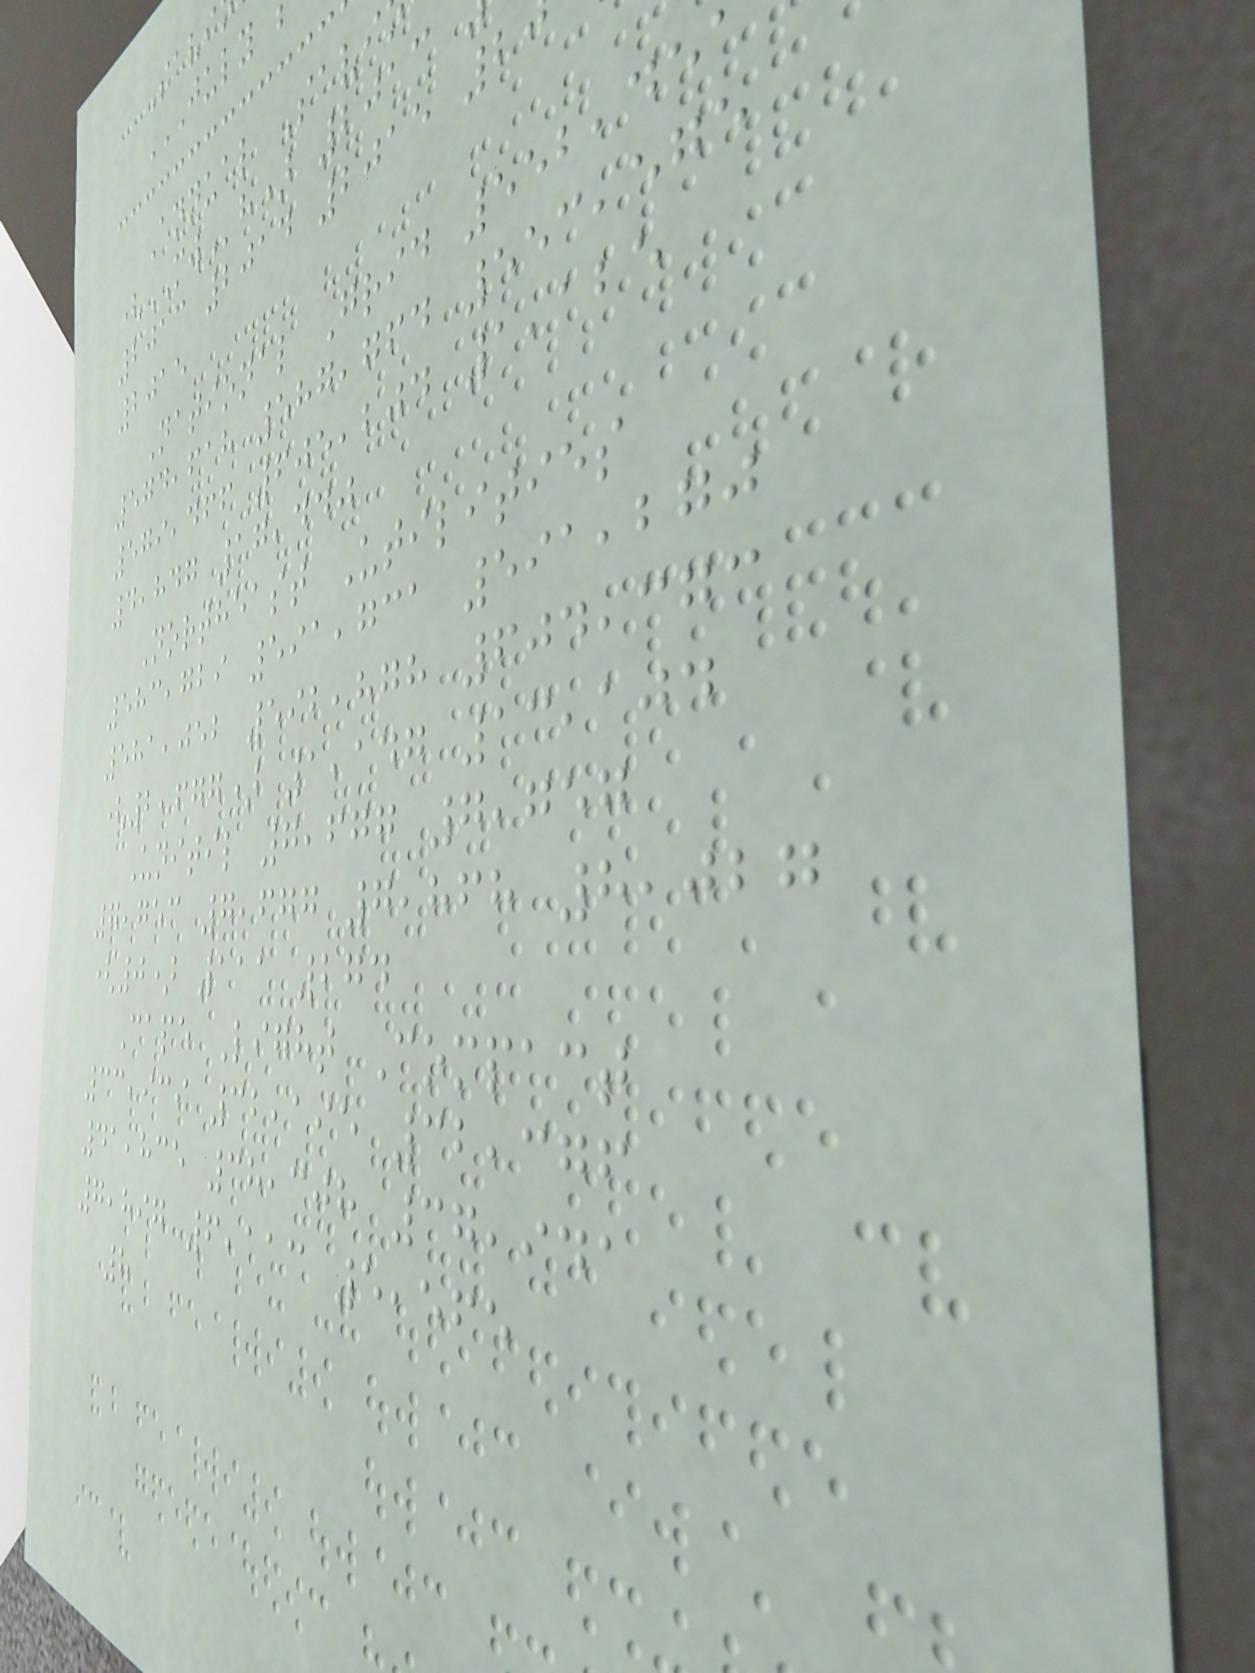Annual Savi
(MWh) 2013
2013 2014 2015 2
2015
National Grid 552,45
574,618 587,764 553,575
579,466 605,204 1,125
4,847 17,440
Northeast Utilities
583,729 591,731 591,270
581,052 592,878 604,373
(2,677) 1,147 13,104
Unitil 7,677 7,757
7,753 7,677 7,868 8,027
(0) 111 274
Cape Light Compact
33,939 32,195 32,376
41,835 38,308 37,941
7,897 6,113 5,565
8
